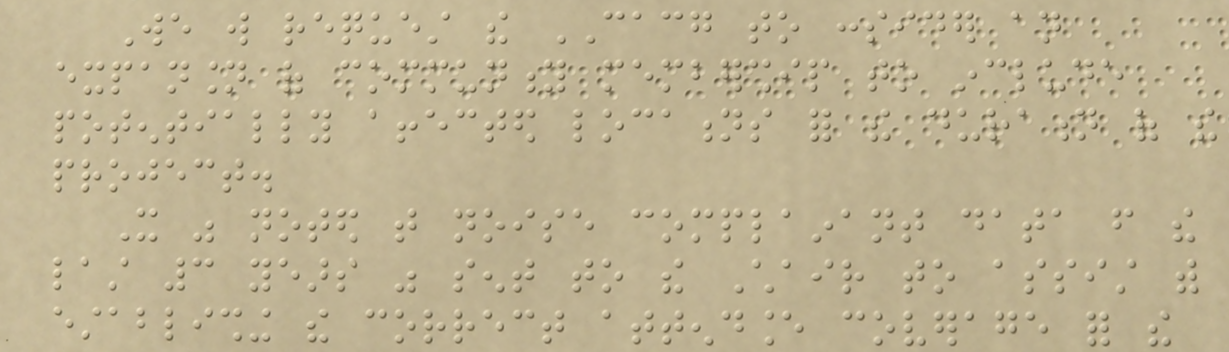We will request the CACG to consider an
expansion of community membership to include
potentially affected locations for the duration of the
project.
It was noted that noise complainant data from the
last 3 years was sent to the Chair to assist with
establishing the correct attendance coverage for the
